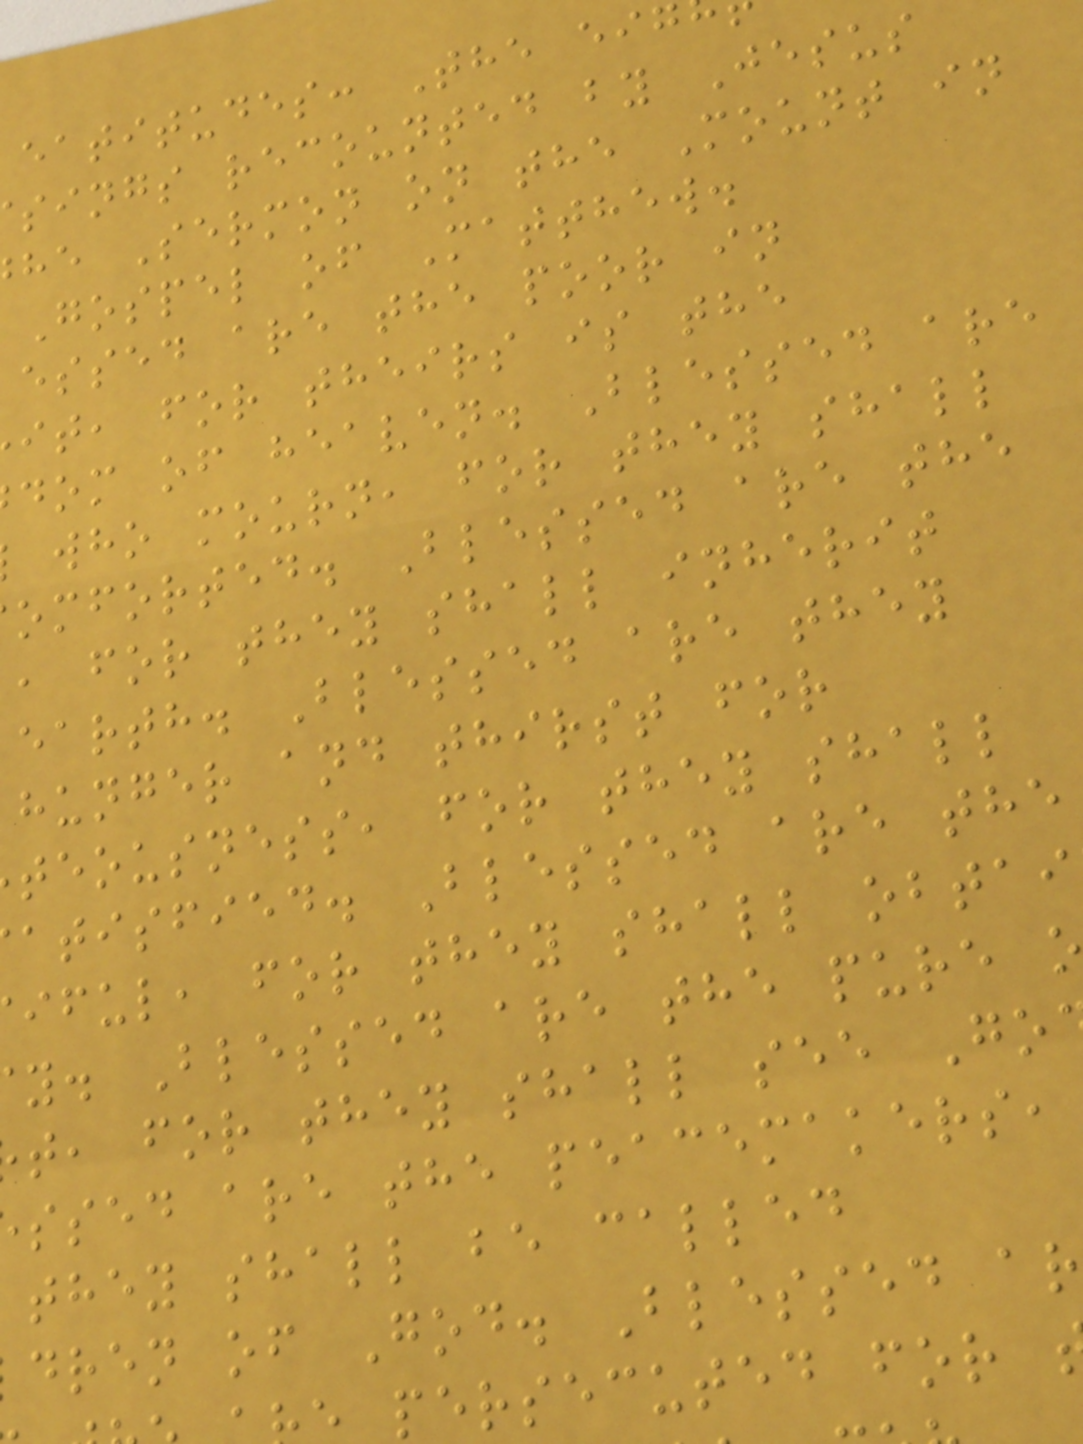eatitudes: The eig
sings recounted by Jesus
he Sermon on the Mount in
Gospel of Matthew.
essed are the poor in
it, for theirs is the
dom of heaven. Blessed are
who mourn, for they shall
omforted. Blessed are the
, for they shall inherit
earth. Blessed are they
hunger and thirst for
teousness, for they shall
atisfied. Blessed are the
iful, for they shall obtai
y. Blessed are the pure
t, for they shall see Go
ssed are the peacemakers,
they shall be called
dren of God. Blessed ar
persecuted for
